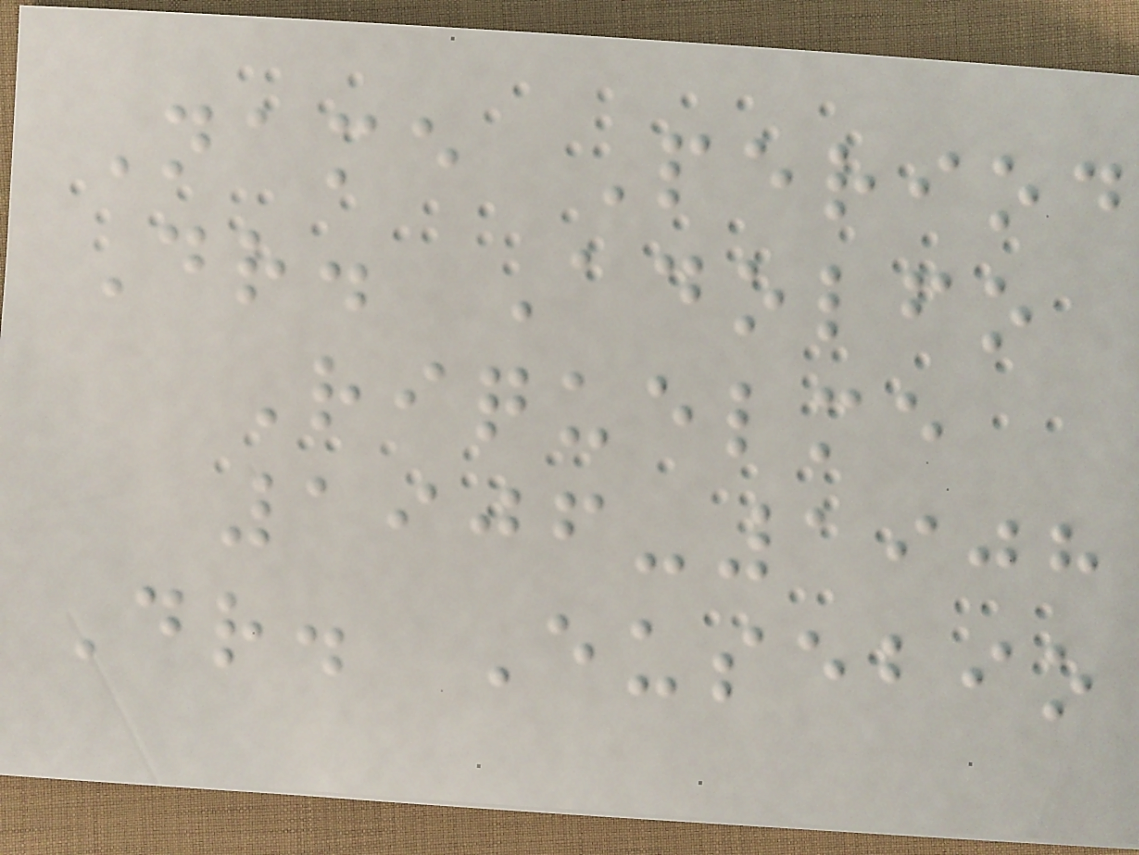Name Period
Dr. Adolfo
Riquelme
1906-1908
Dr. Eusebio
